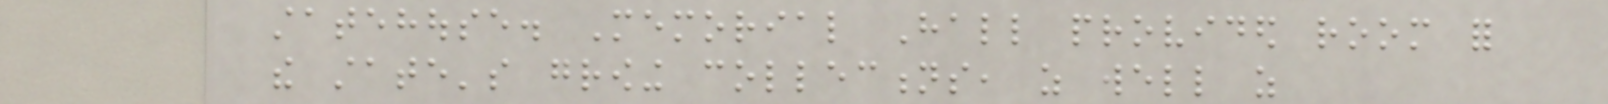statehouse. Memorial Hall provided room for
the state's growing collections, as well as
